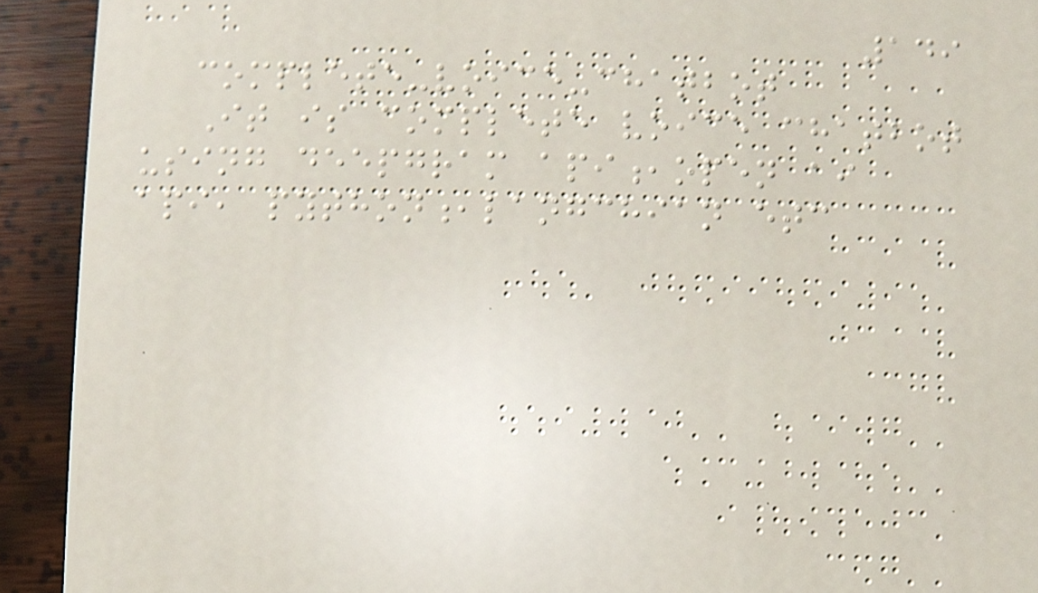149
complete-voice-chatbot
It is complete voice chatbot
using deepgram api,open ai
api, python,langchian etc
